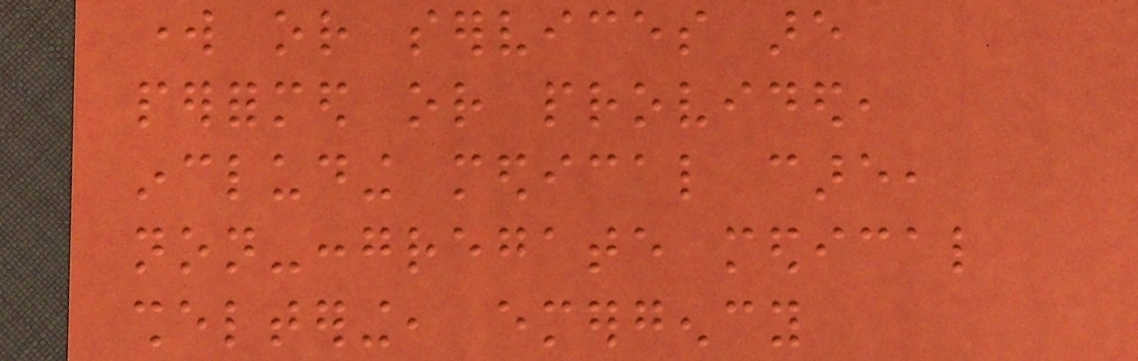work or services are
performed or provided,
including medical care,
non-congregate medical
sheltering, emergency
